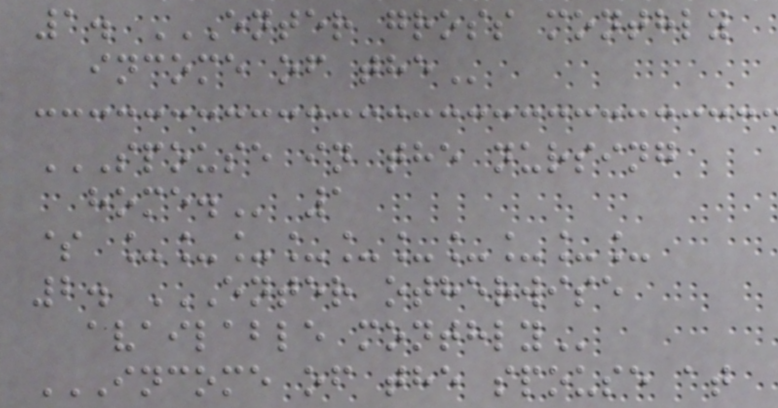1. ENTER GROSS MONTHLY
INCOME OF THE
SPOUSE IN THE NURSING
HOME. 1
$ __________
2. ENTER OTHERWISE
AVAILABLE MONTHLY
INCOME OF THE SPOUSE AT
